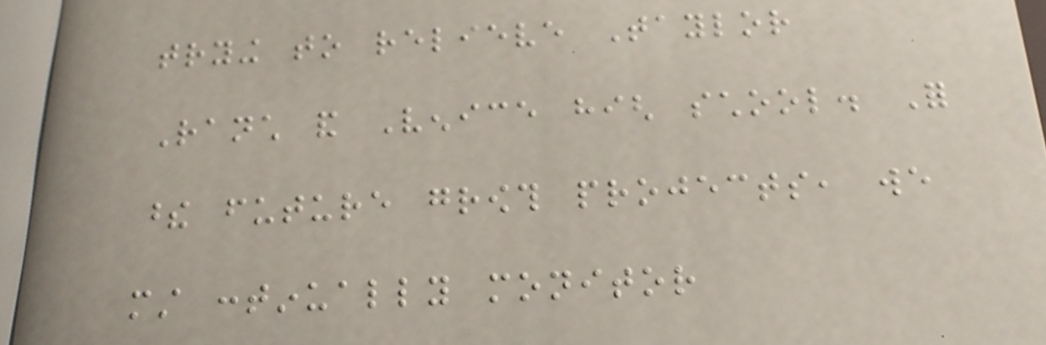trying to relieve Taylor
Ranch and Venice high school. For
these future growth projects, we
must continually monitor
